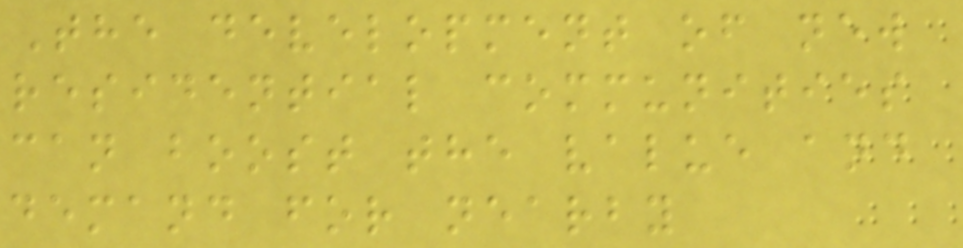The development of new
residential communities
can boost the value and
demand for nearby
